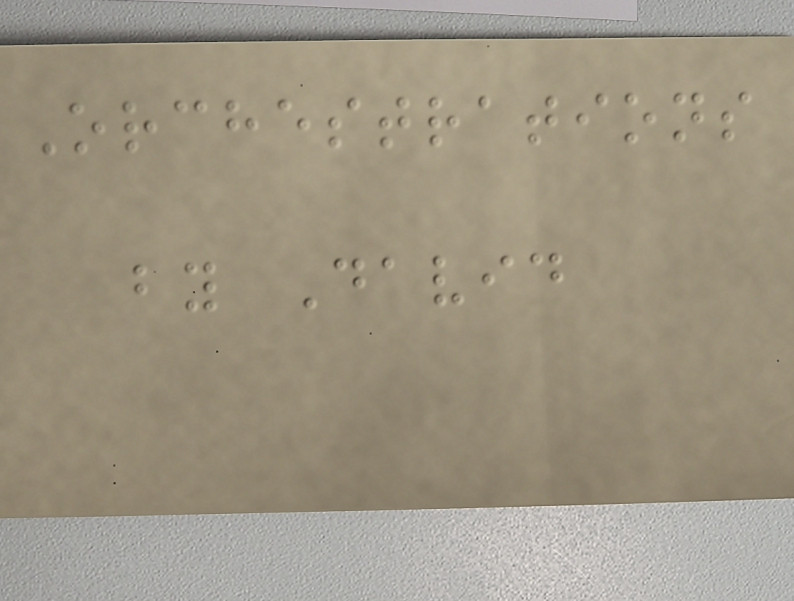Orchestrations
by David
